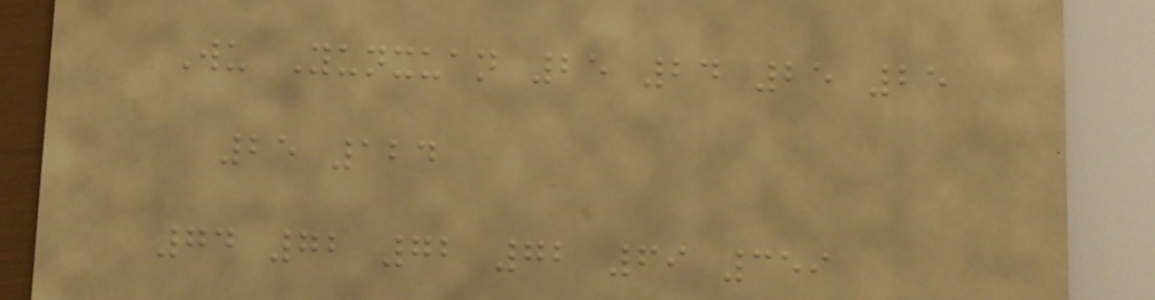Wu Yunxuan 25 24 25 25
25 124
74 72 72 72 69 359
